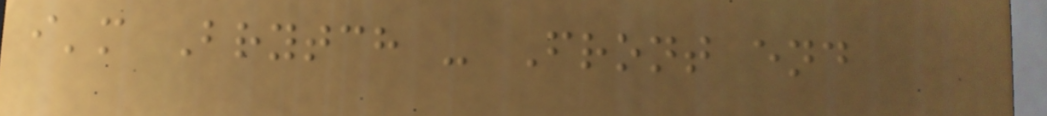i'm Brytch - Front end
